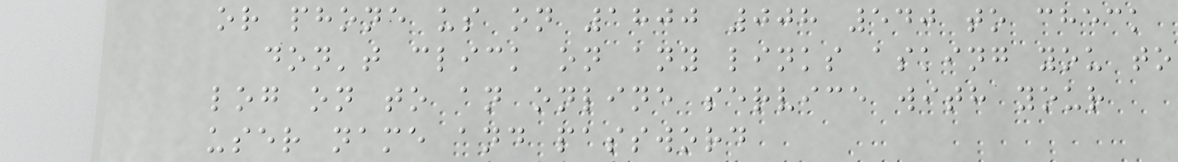or phone us on 1800 008 540 to check
don't click on any links asking you to
log on to an online service with your
user name and password
